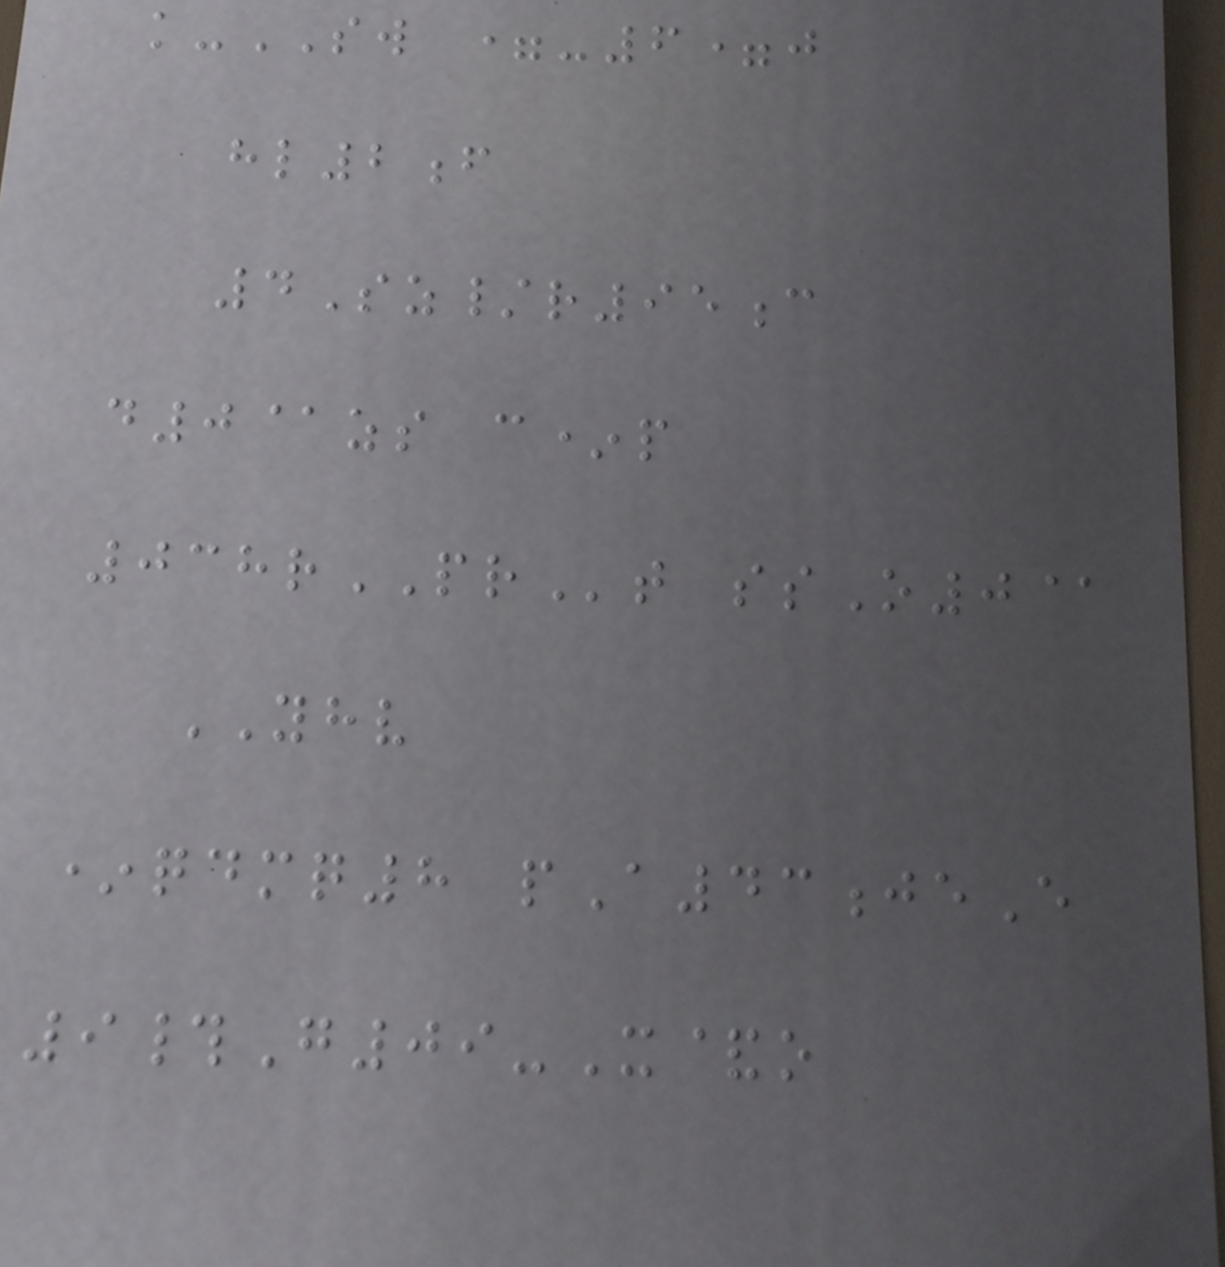k-SW =-6=j
hl2f
4Sz/r95c
d0@zs c*p
038rPRt ssO0@
YHV
*qdmq8 pA43jeE
9#G09-X&o
